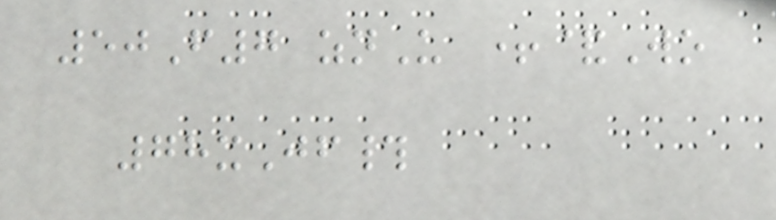50F7 znU +&Wo
78xJf#
